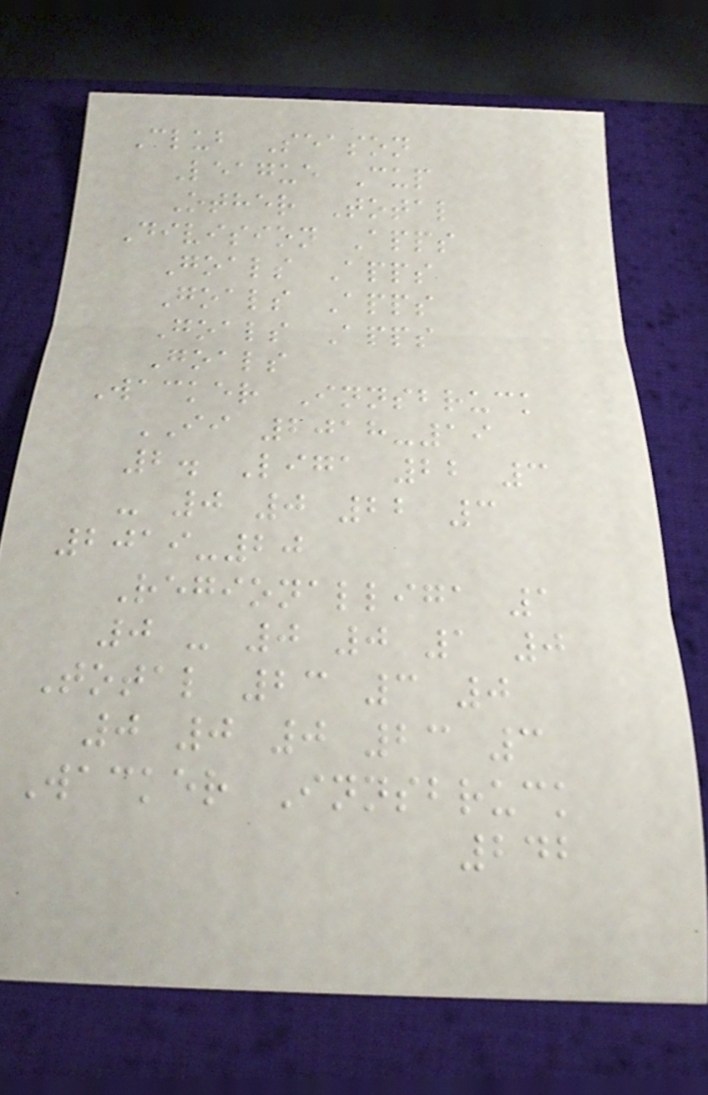Club Season
League Cup
Other Total
Division Apps
Goals Apps
Goals Apps
Goals Apps
Goals
Wacker Innsbruck
II 2018-19
2. Liga 22 3
- 0 0 22 3
2019-20
Regionalliga 1
0 - 0 0 1 0
Total 23 3 0
0 0 0 23 3
Wacker Innsbruck
242
